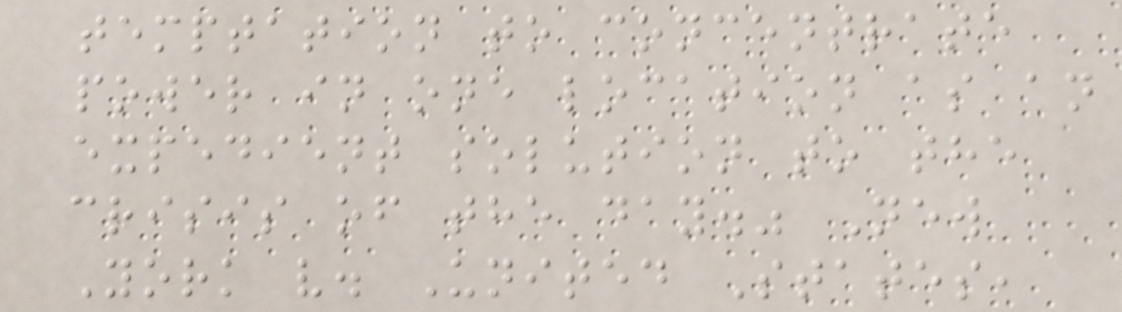temptation to concentrate
power in one location as an
expedient solution to the
crisis of the day." New
York v. United States,
